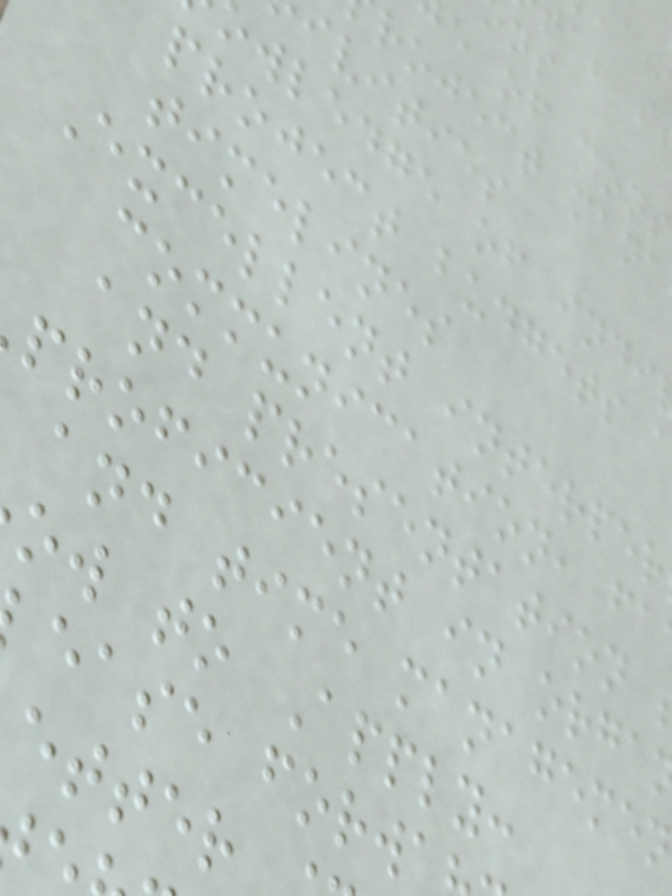e of cons
roject mana
ivities
wledge of indi
project budgets
timelines
Excellent interper
communication, fa
and presentation
proficient in orga
and time managemen
ow to Apply:
ease forw
etter
